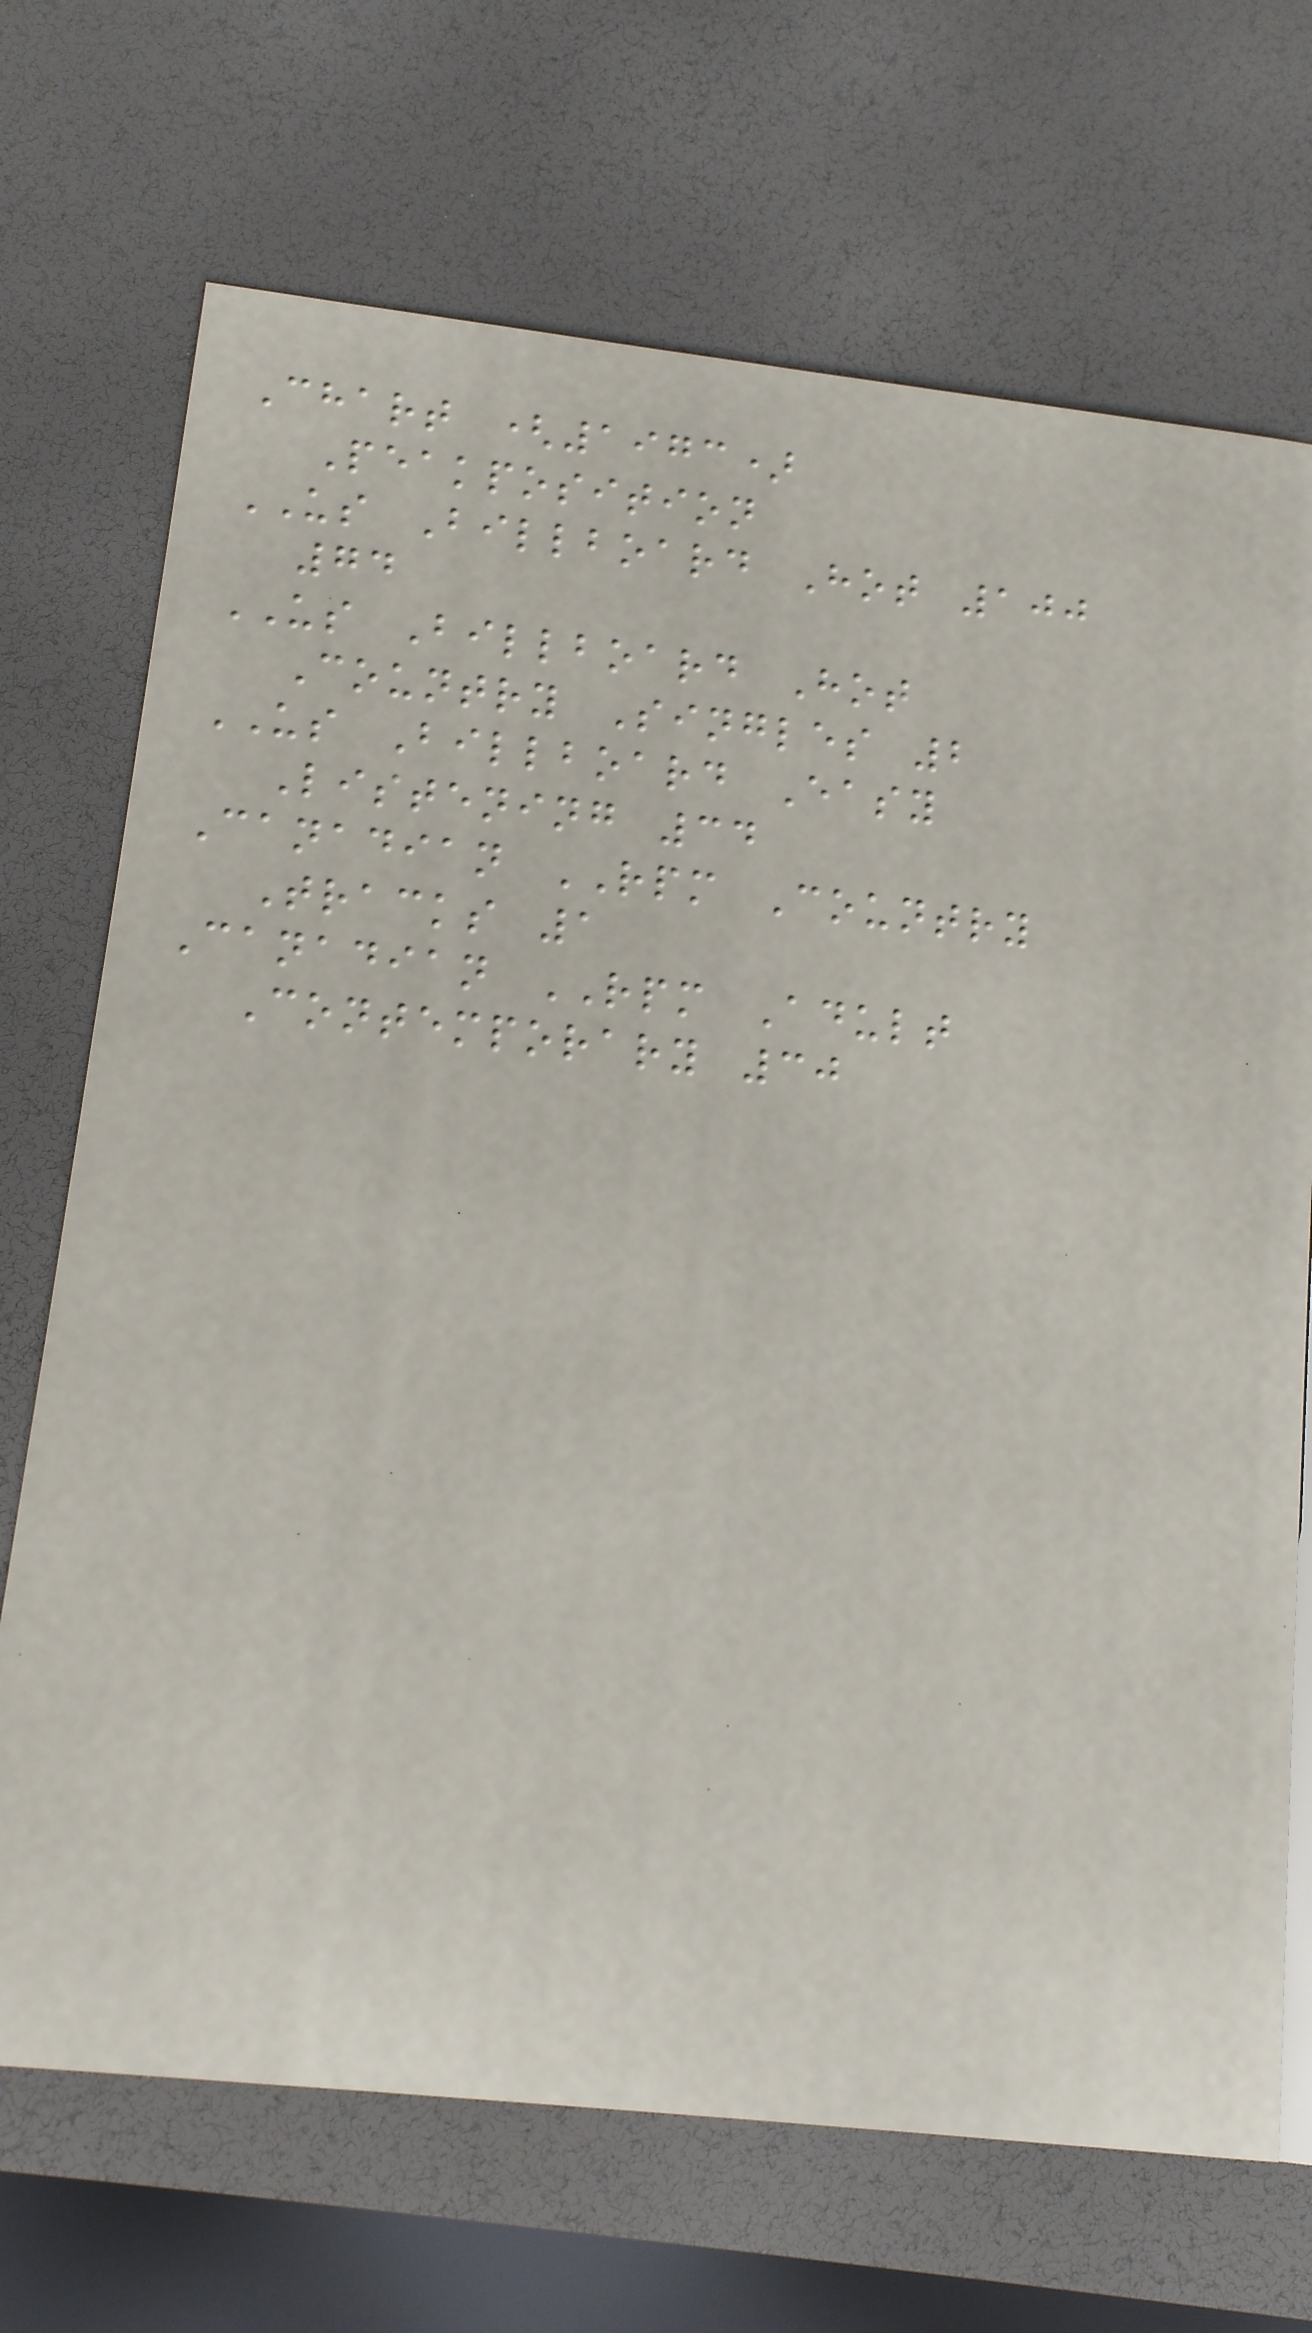Chart (1973)
Peakposition
US Billboard Hot 100
74
US Billboard Hot
Country Singles 2
US Billboard Easy
Listening 34
Canadian RPM Country
Tracks 1
Canadian RPM Adult
Contemporary 30
